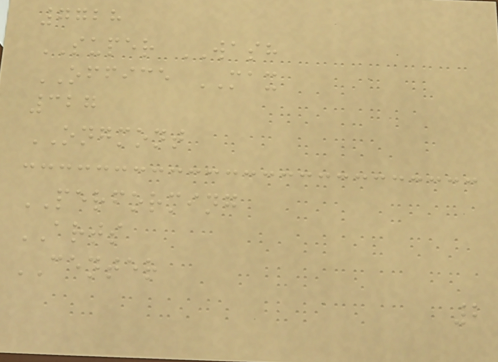7728
SUPER WASH
OFFICE MAX
327
ONGMONT
PERFORMING
ARTS
CENTER
2
